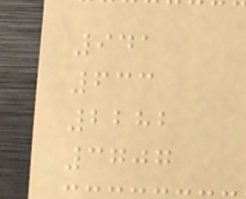941
633
2282
3707
